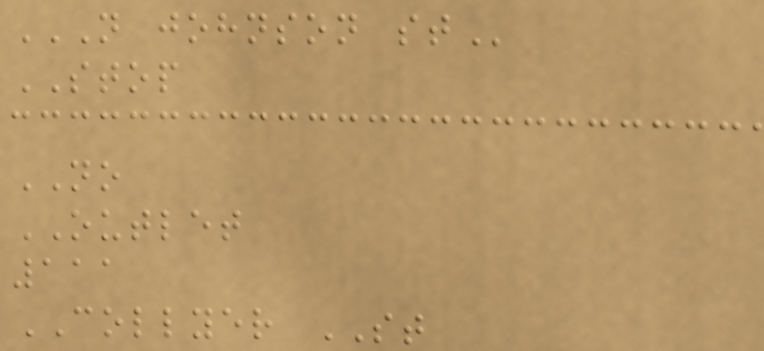N JOHNSON ST
STOP
NO
OUTLET
111
COLLYER ST
